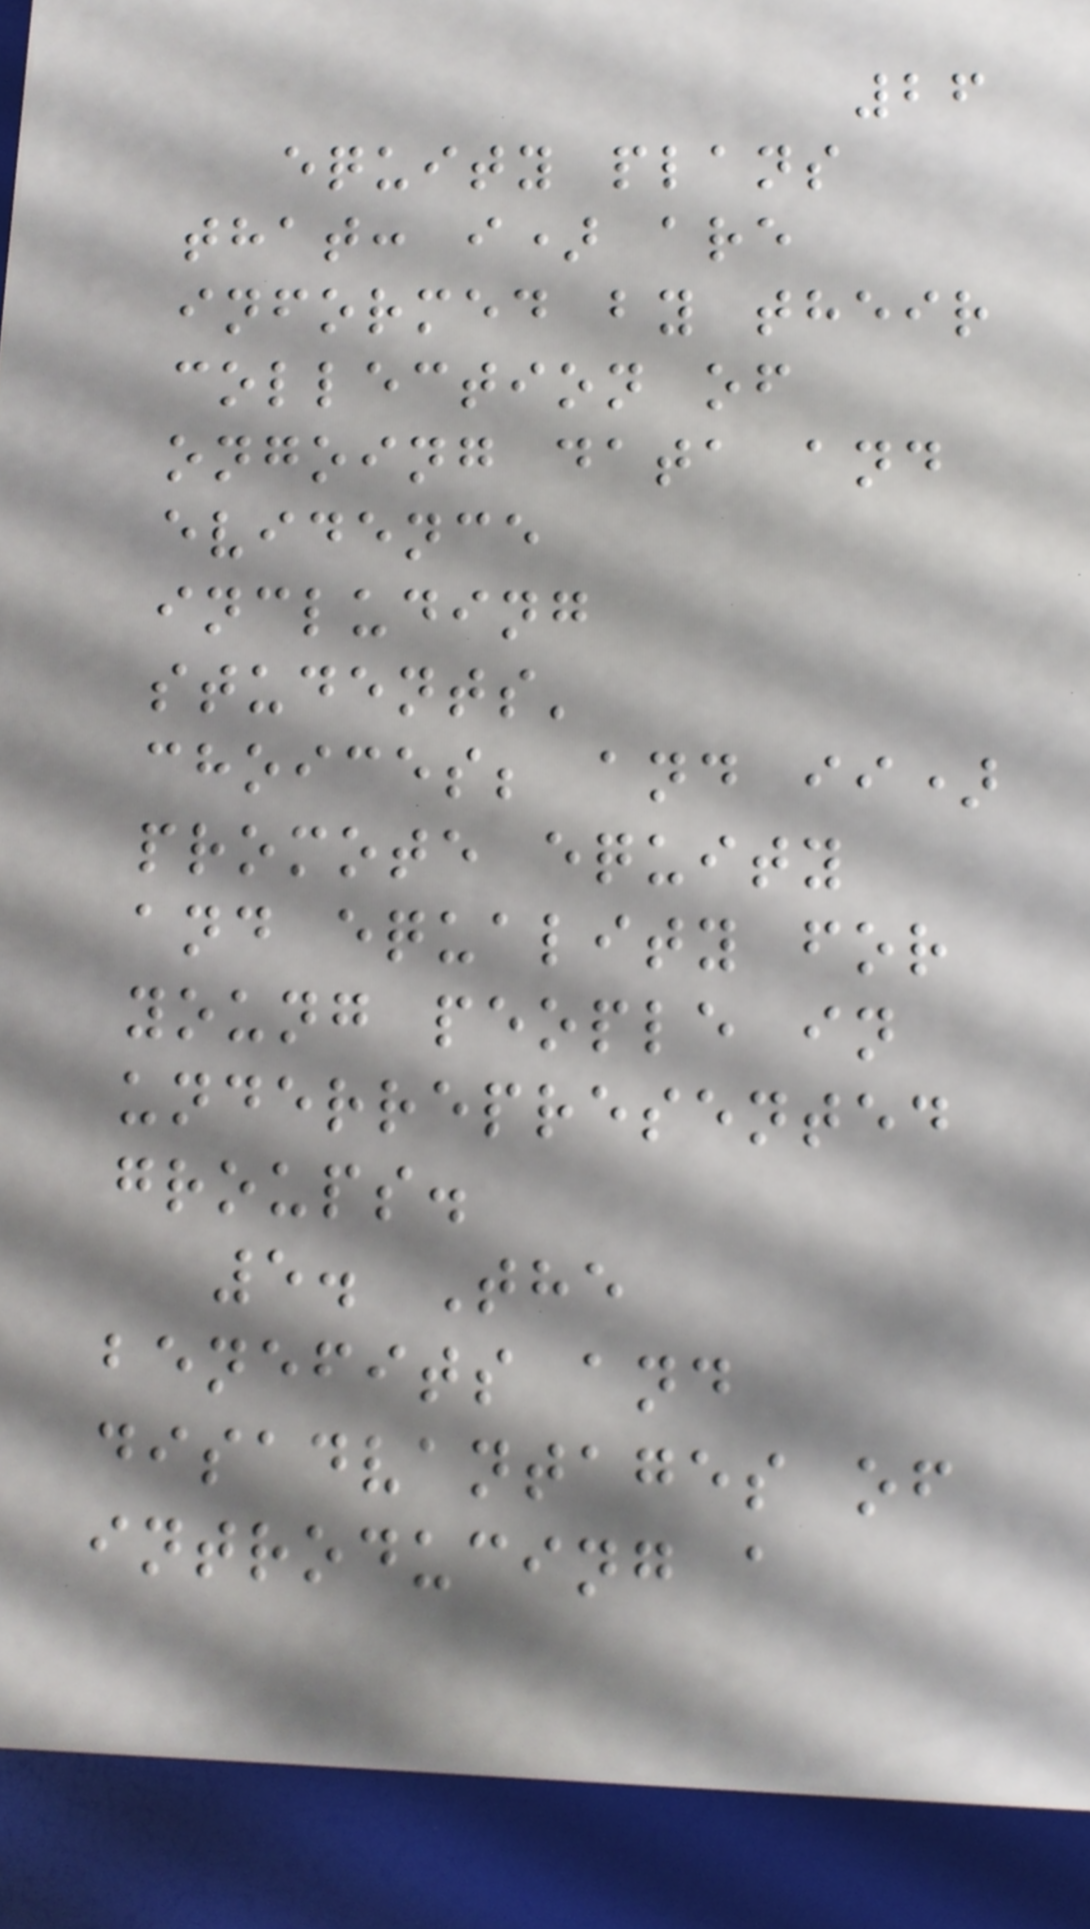26
equity plans
that: i) are
informed by their
collection of
ongoing data and
evidence
including
students'
choices; and ii)
promote equity
and equality for
young people in
underrepresented
groups.
5. The
benefits and
disadvantages of
introducing a
